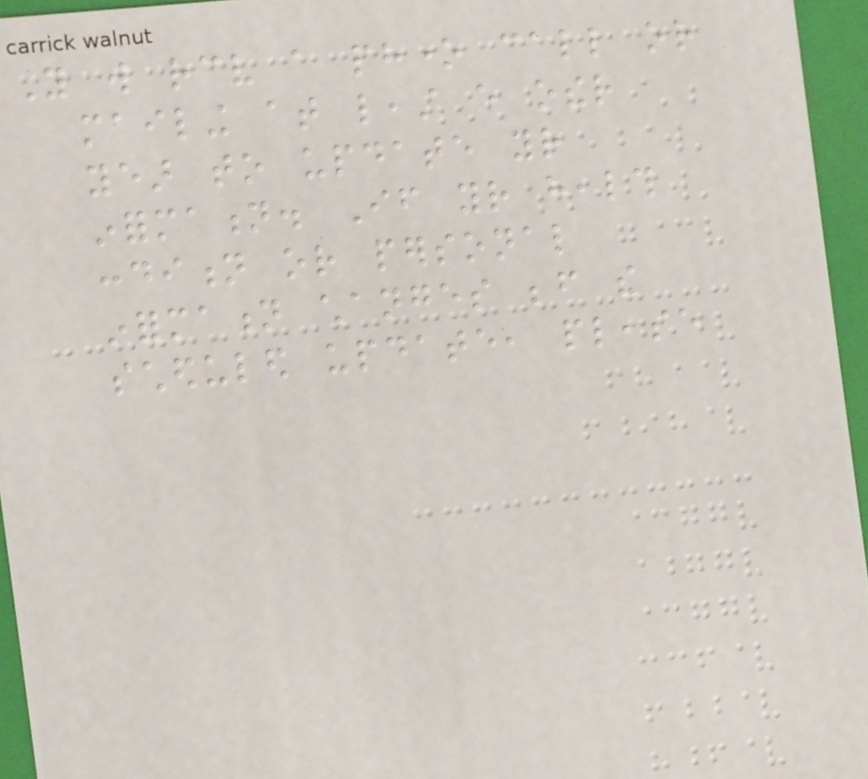You will receive a phone call or
mailing at least every other
year to update your
information. If your health
condition or personal
information changes before the
scheduled update, please
